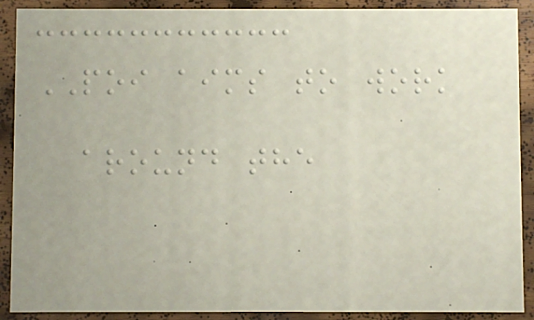POI aims to work
around the
